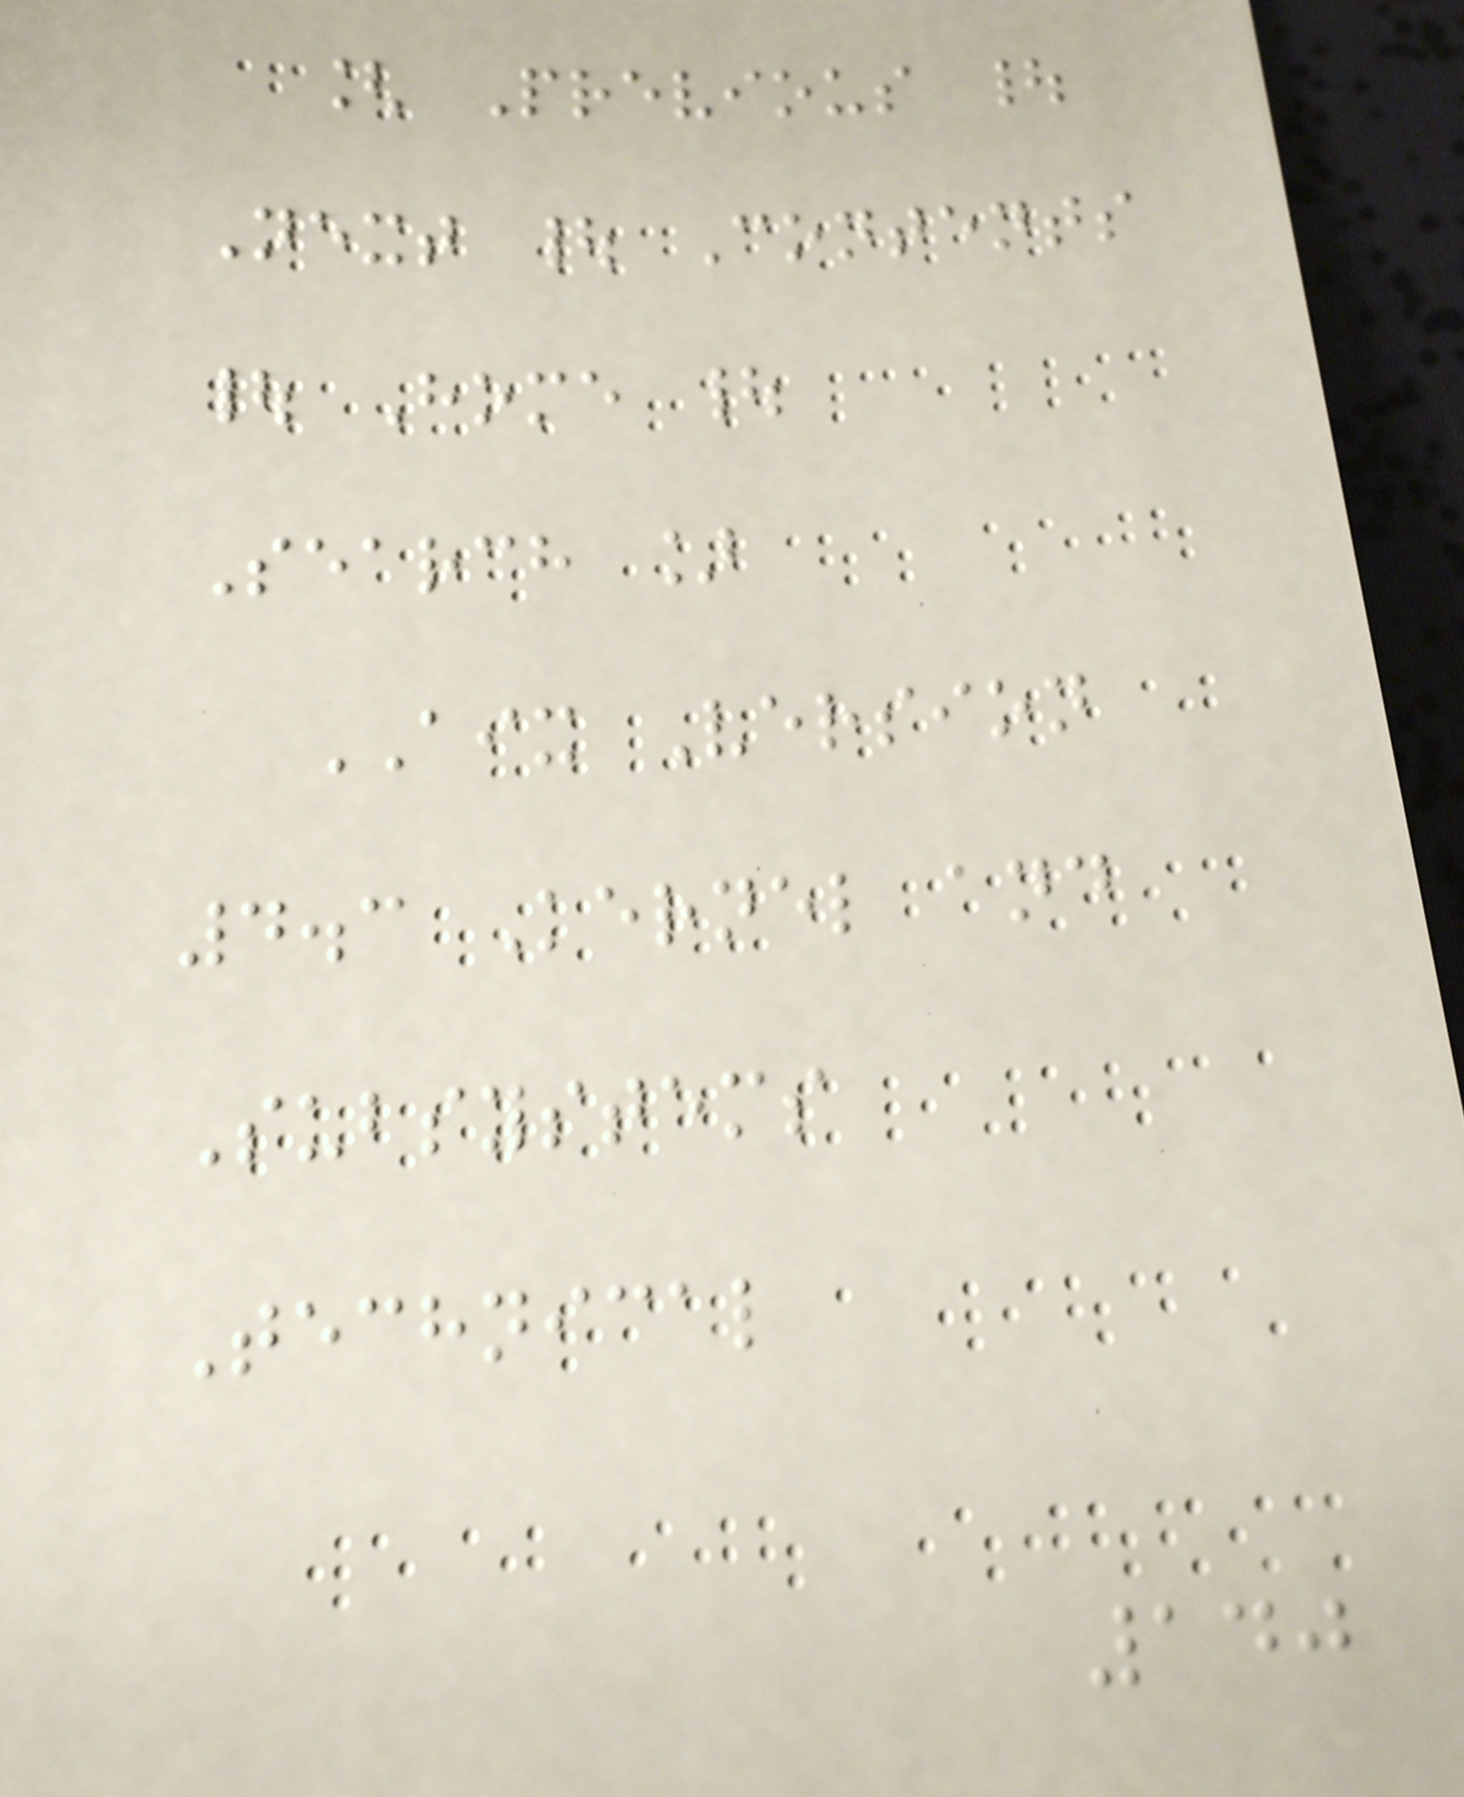[ Previous |
Next | Contents
| Home |
Search ]
AIX Version
4.3 Kernel and
Subsystems
Technical
140
